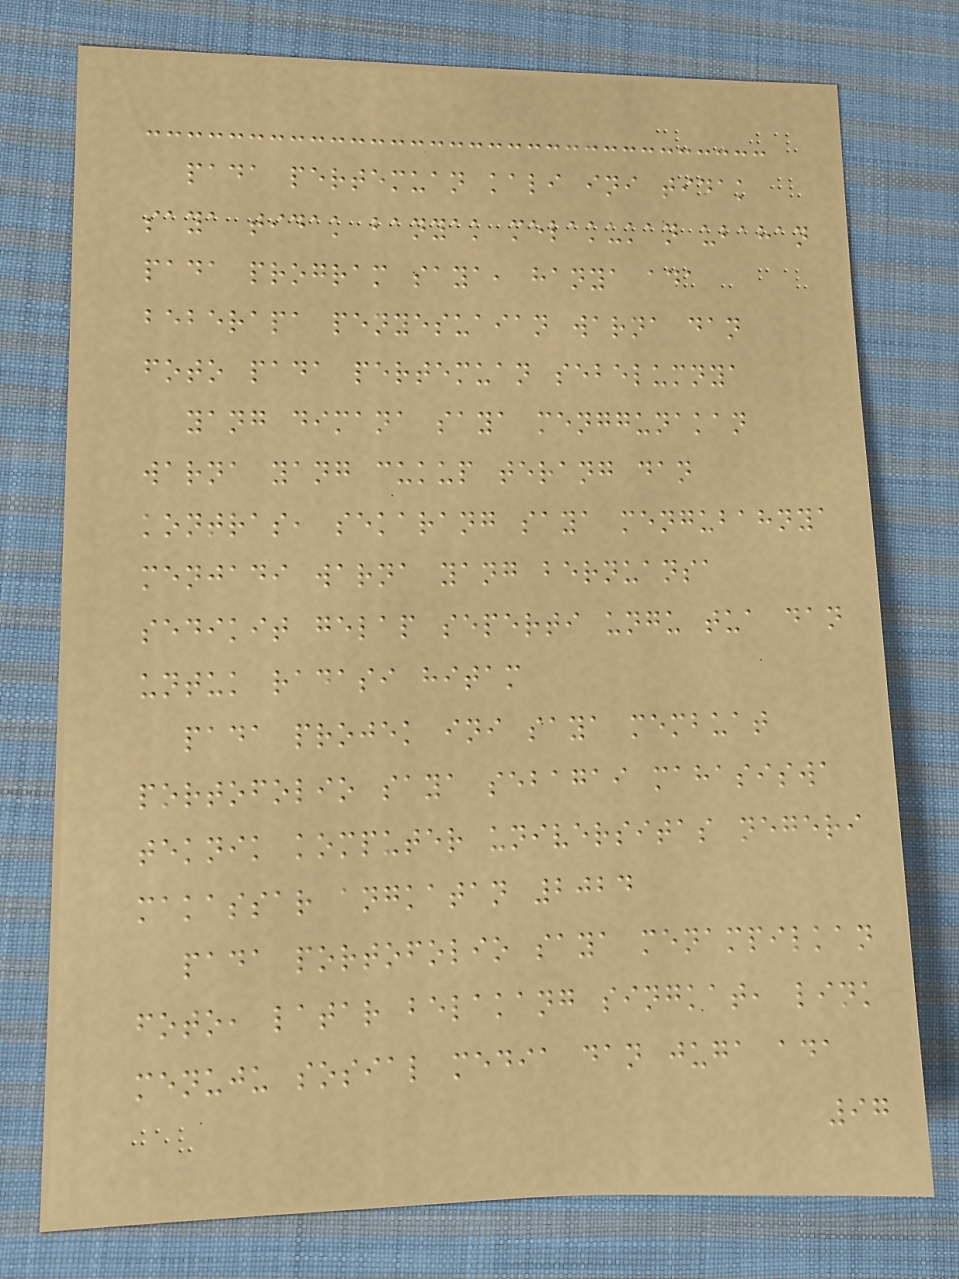pada pertemuan kali ini tidak
saya tidak banyak melakukan ubahan
pada program saya, hanya ada
beberapa penyesuaian warna dan
foto pada pertemuan sebelumnya
yang dimana saya menggunakan
warna yang cukup terang dan
kontras, sekarang saya mengubahnya
menjadi warna yang bernuansa
sedikit gelap seperti ungu tua dan
untuk radasi hitam
pada projek ini saya membuat
portofolio saya sebagai mahasiswa
teknik komputer universitas negeri
makassar angkatan 2024
pada portofolio saya menampilkan
foto, latar belakang singkat, link
menuju sosial media dan juga ada
97
